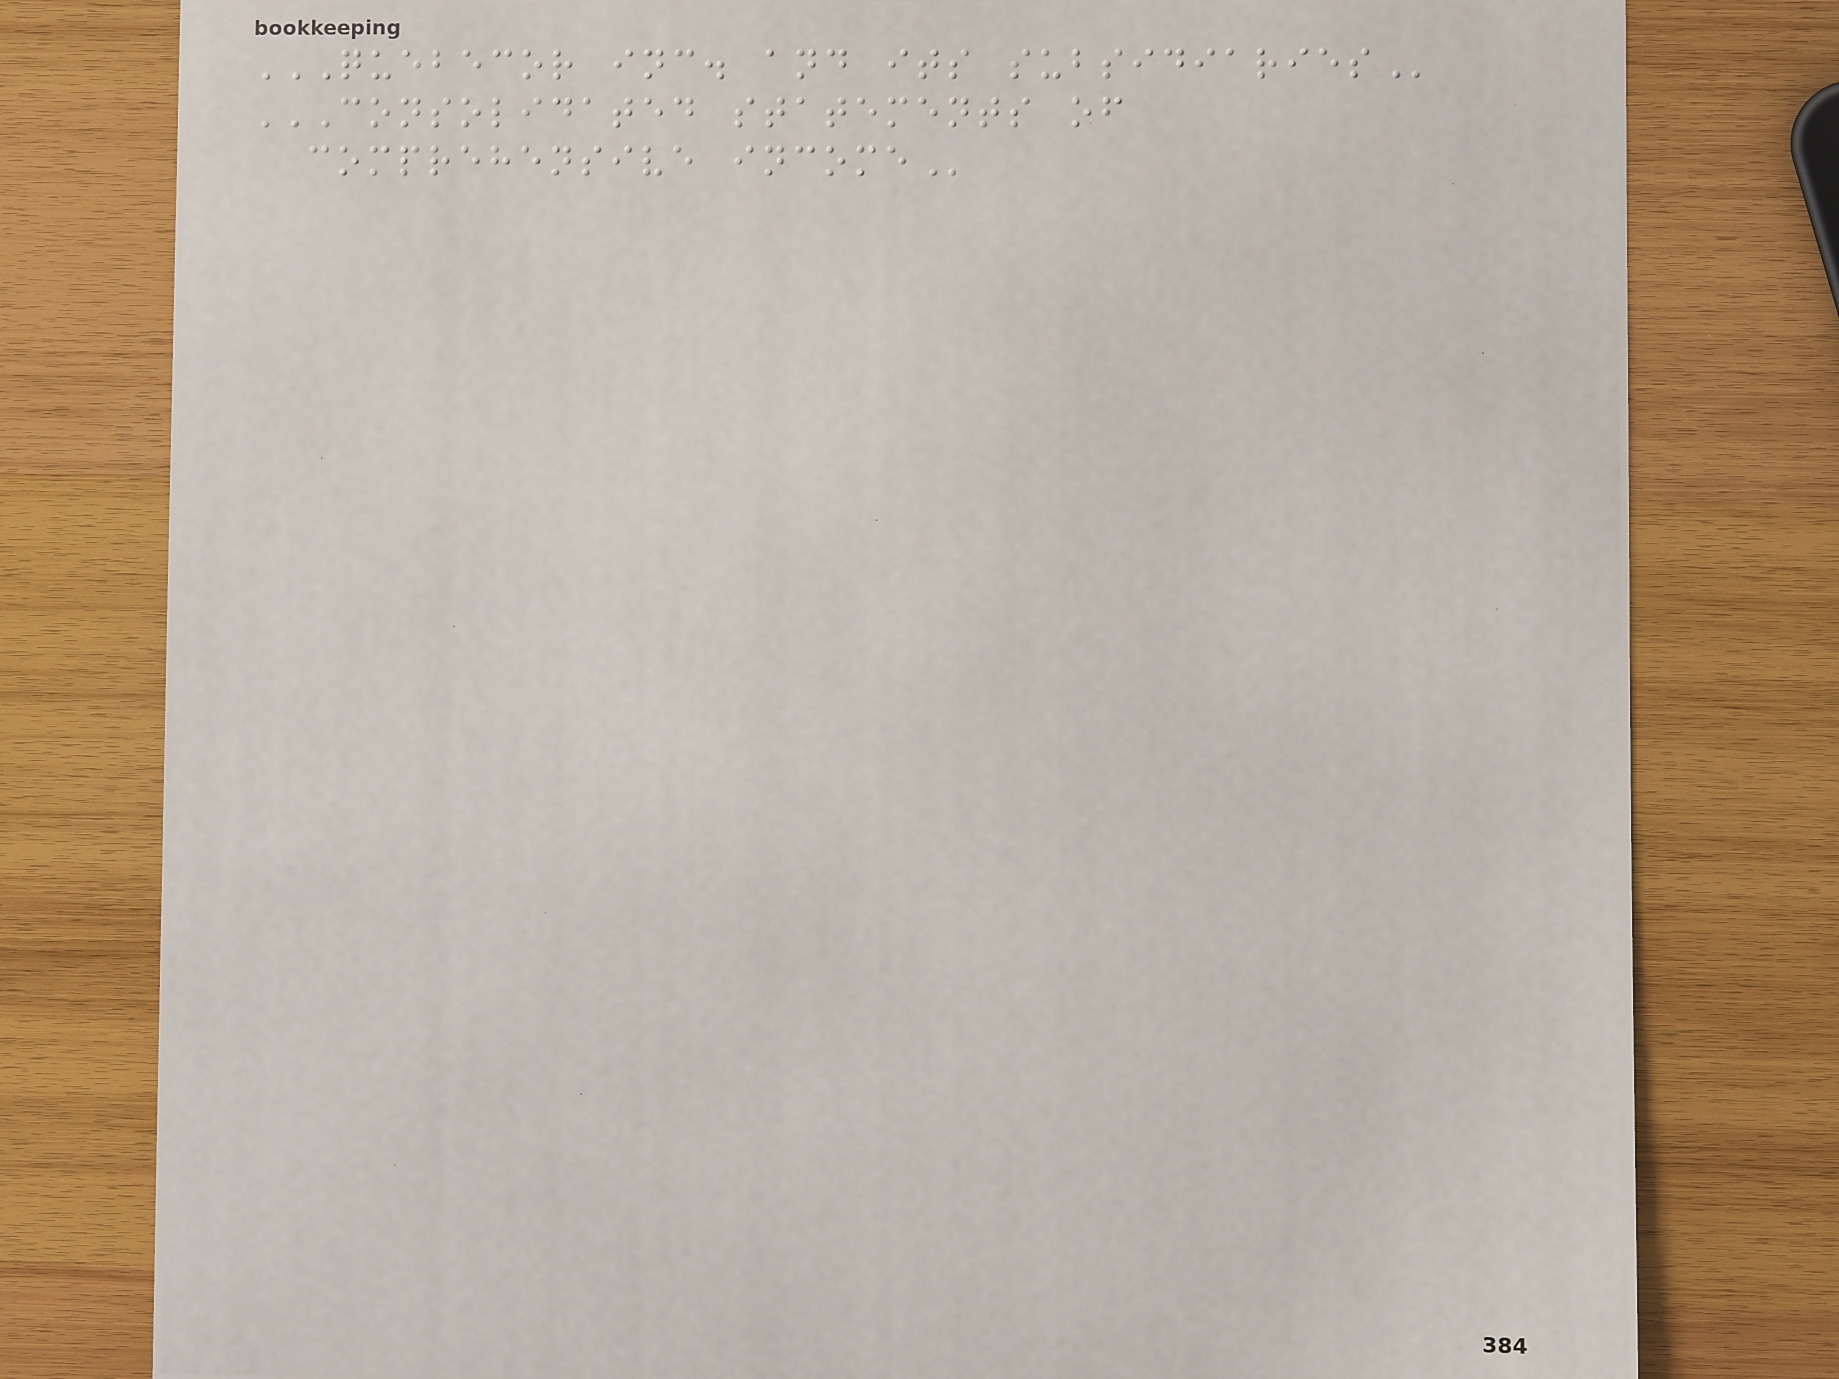QUEBECOR INC. AND ITS SUBSIDIARIES
CONSOLIDATED STATEMENTS OF
COMPREHENSIVE INCOME
